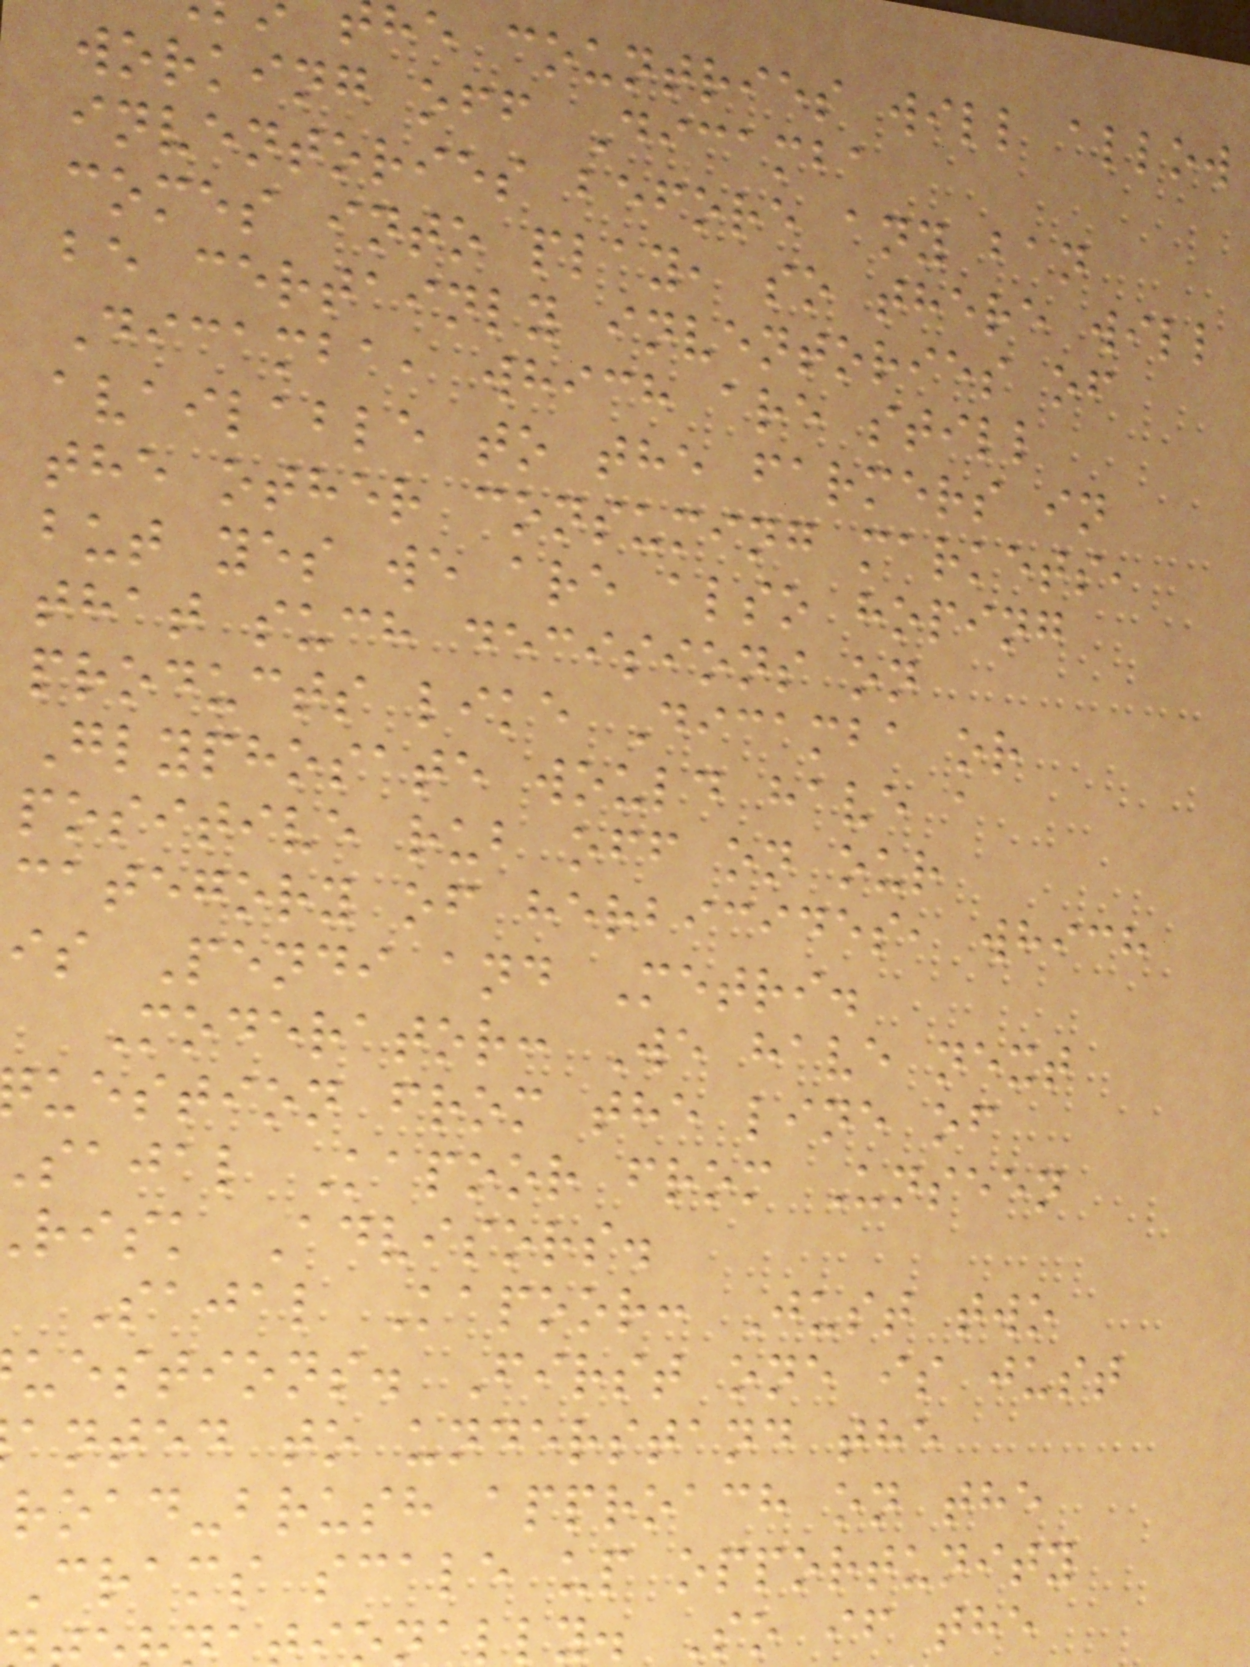he countries will allow
working off Dicamba
inventories before any ban
comes into play, so there will
be certainly inventories of
Dicamba, which are still
available to the farmers in
the other consuming markets,
but yes we are also hoping
that such decisions on
products like Dicamba or
Glyphosate would have a
positive rub off on our
category of herbicides, which
is Pendi and Metri.
Moderator: We have next
uestion from the line of
sajal Kapoor from Unseen
risk Advisors.
Sajal Kapoor: Just two
uestions. First one is just
anted to understand the
road-brush approach on the
crams scale up opportunity
ally. So if the
